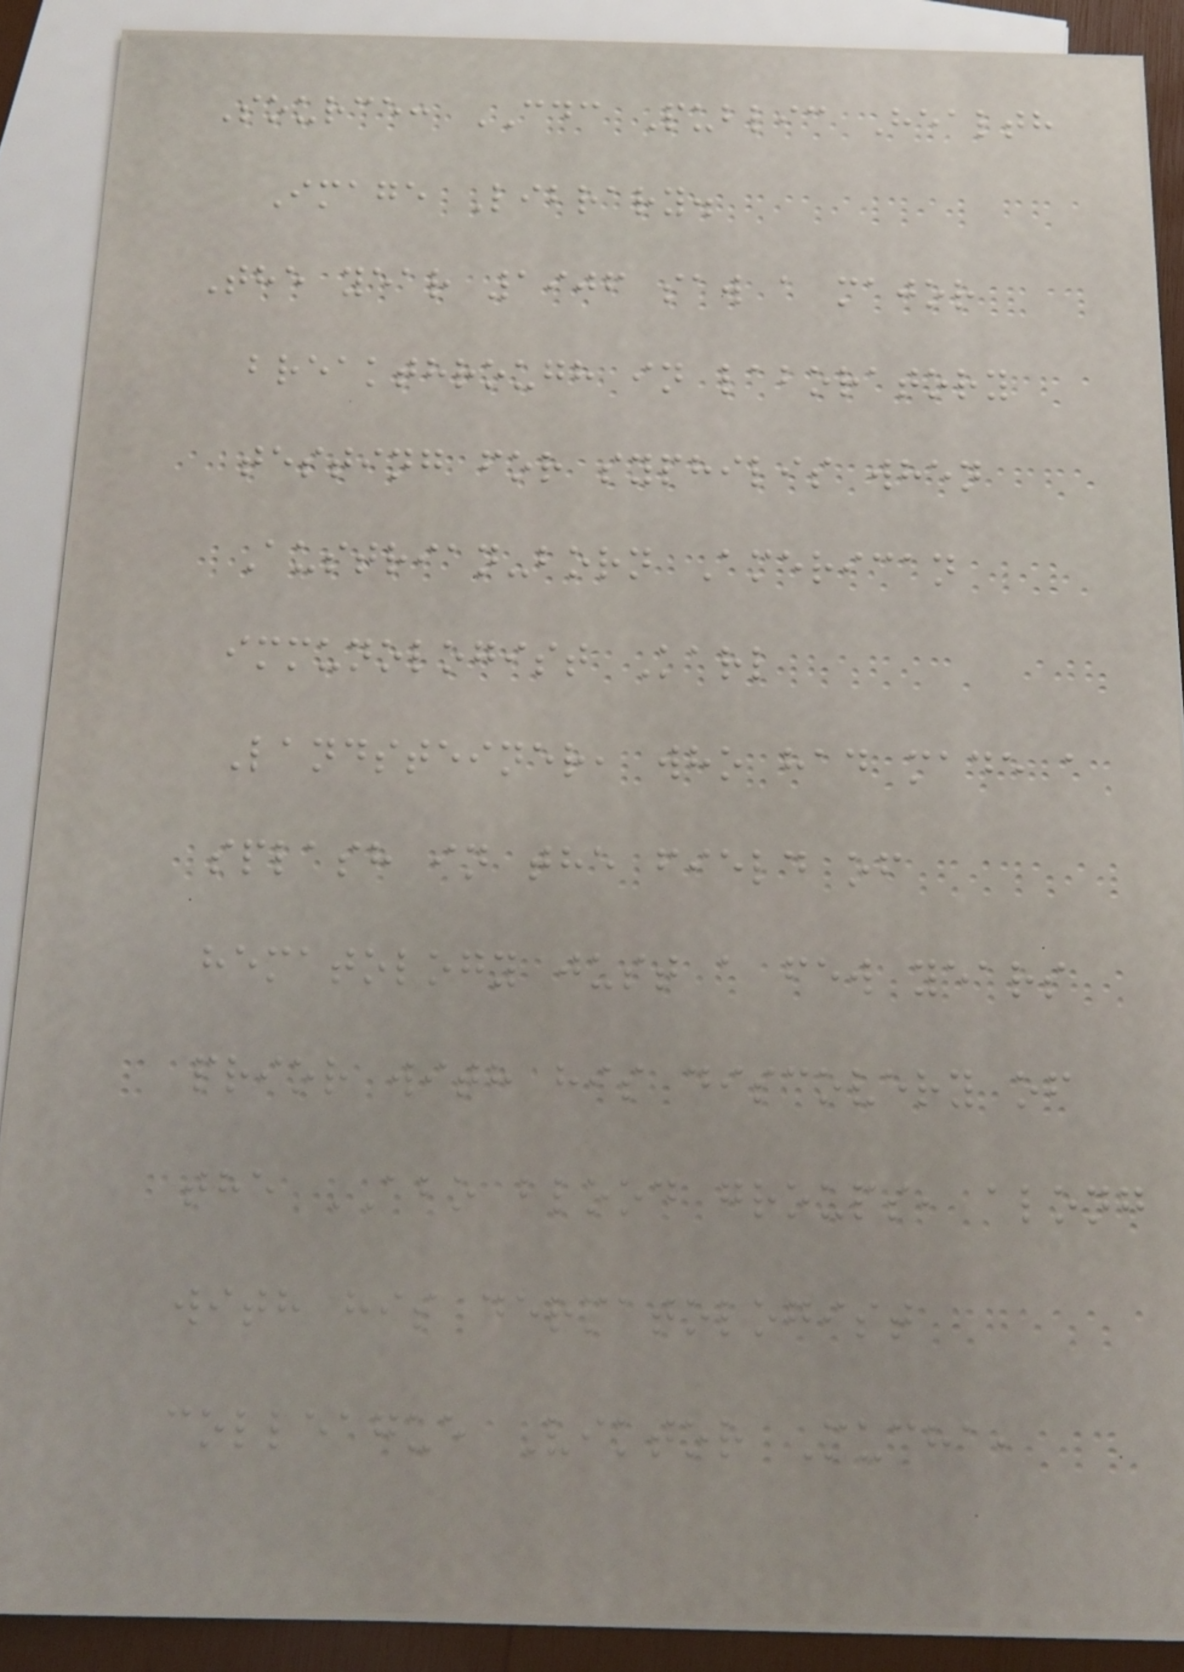Source: CDC Public Health
Image Library.
The year 1906 saw a major
breakthrough in laboratory
testing for syphilis when
Austrian-born American
immunologist Karl
Landsteiner, who had made a
splash in the field of
hematology just a few years
prior with his discovery of
the ABO blood groups, along
with his dermatologist
colleague Viktor Mucha,
